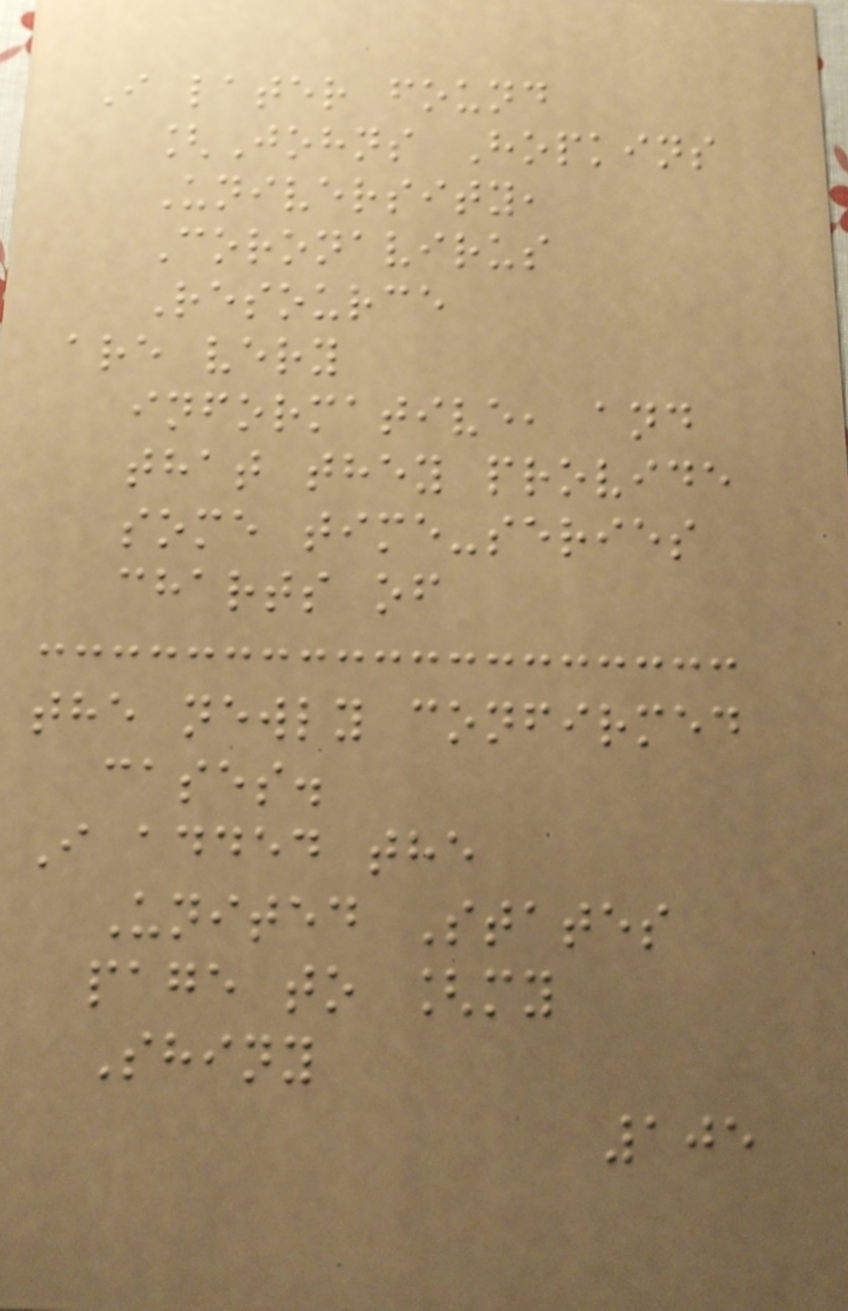I later found
[Johns Hopkins
University,
Coronavirus
Resource
are very
informative, and
that they provide
some time-series
charts of
the newly confirmed
cases.
I added the
United States
page to [my
Shiny
105
